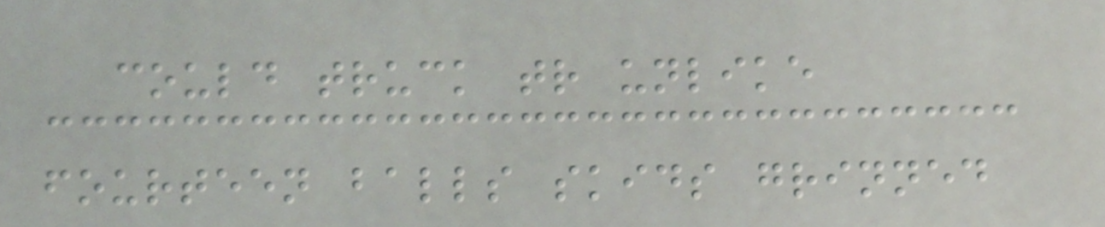could truck tr unlike
fourteen balls skids grinned
